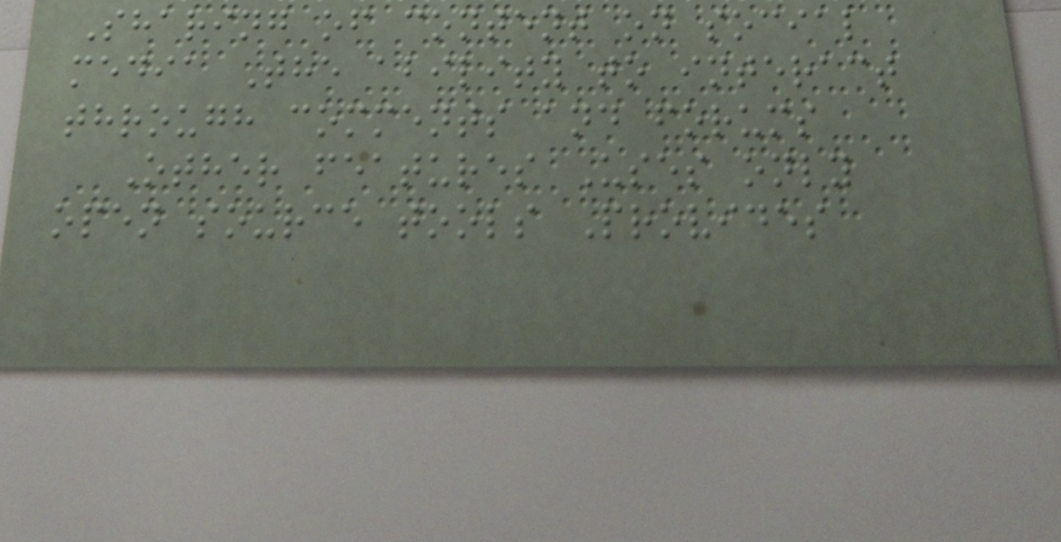Sharing of content on social
media The ability to interact
through comments and forums
Other features Uses only
open source tools Provides
